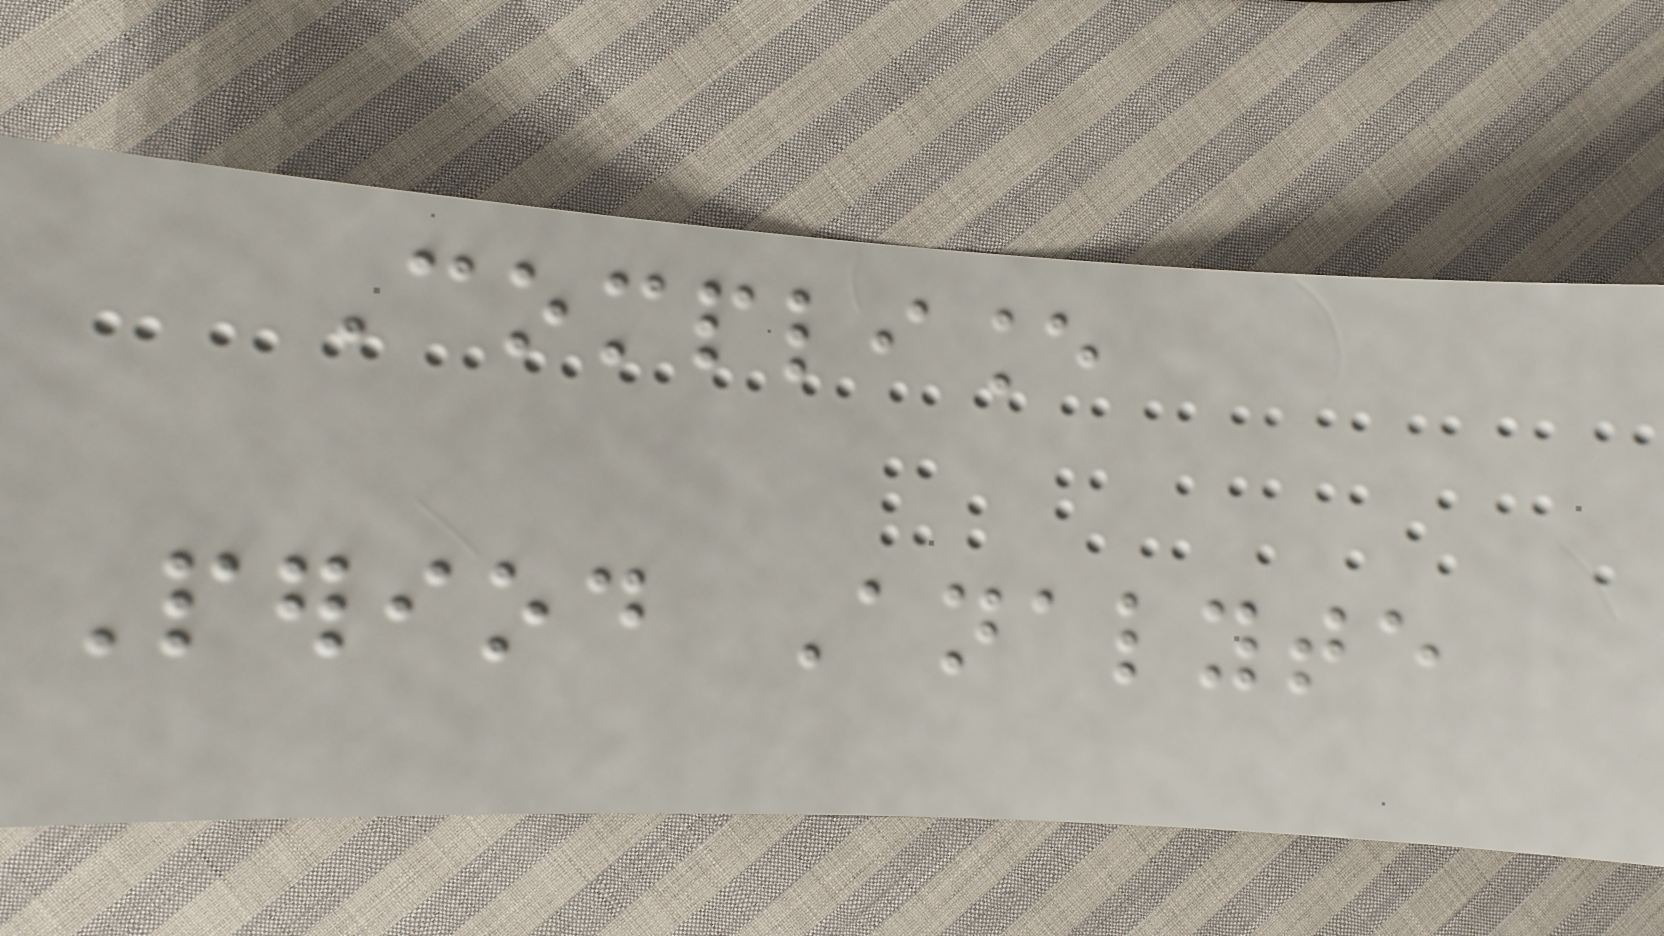Compliance
Period Analyte
